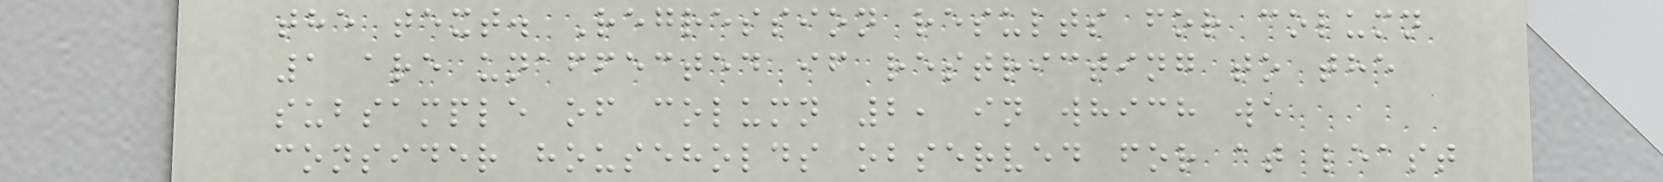the text. Regression results for column
1 are unaffected if restricting to the
subsample of column 2, in which we
consider households observed for at least
